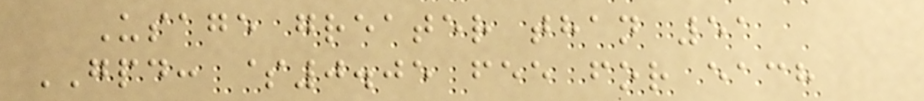Usage greater than 51
GPD: $0.05 fee for each
